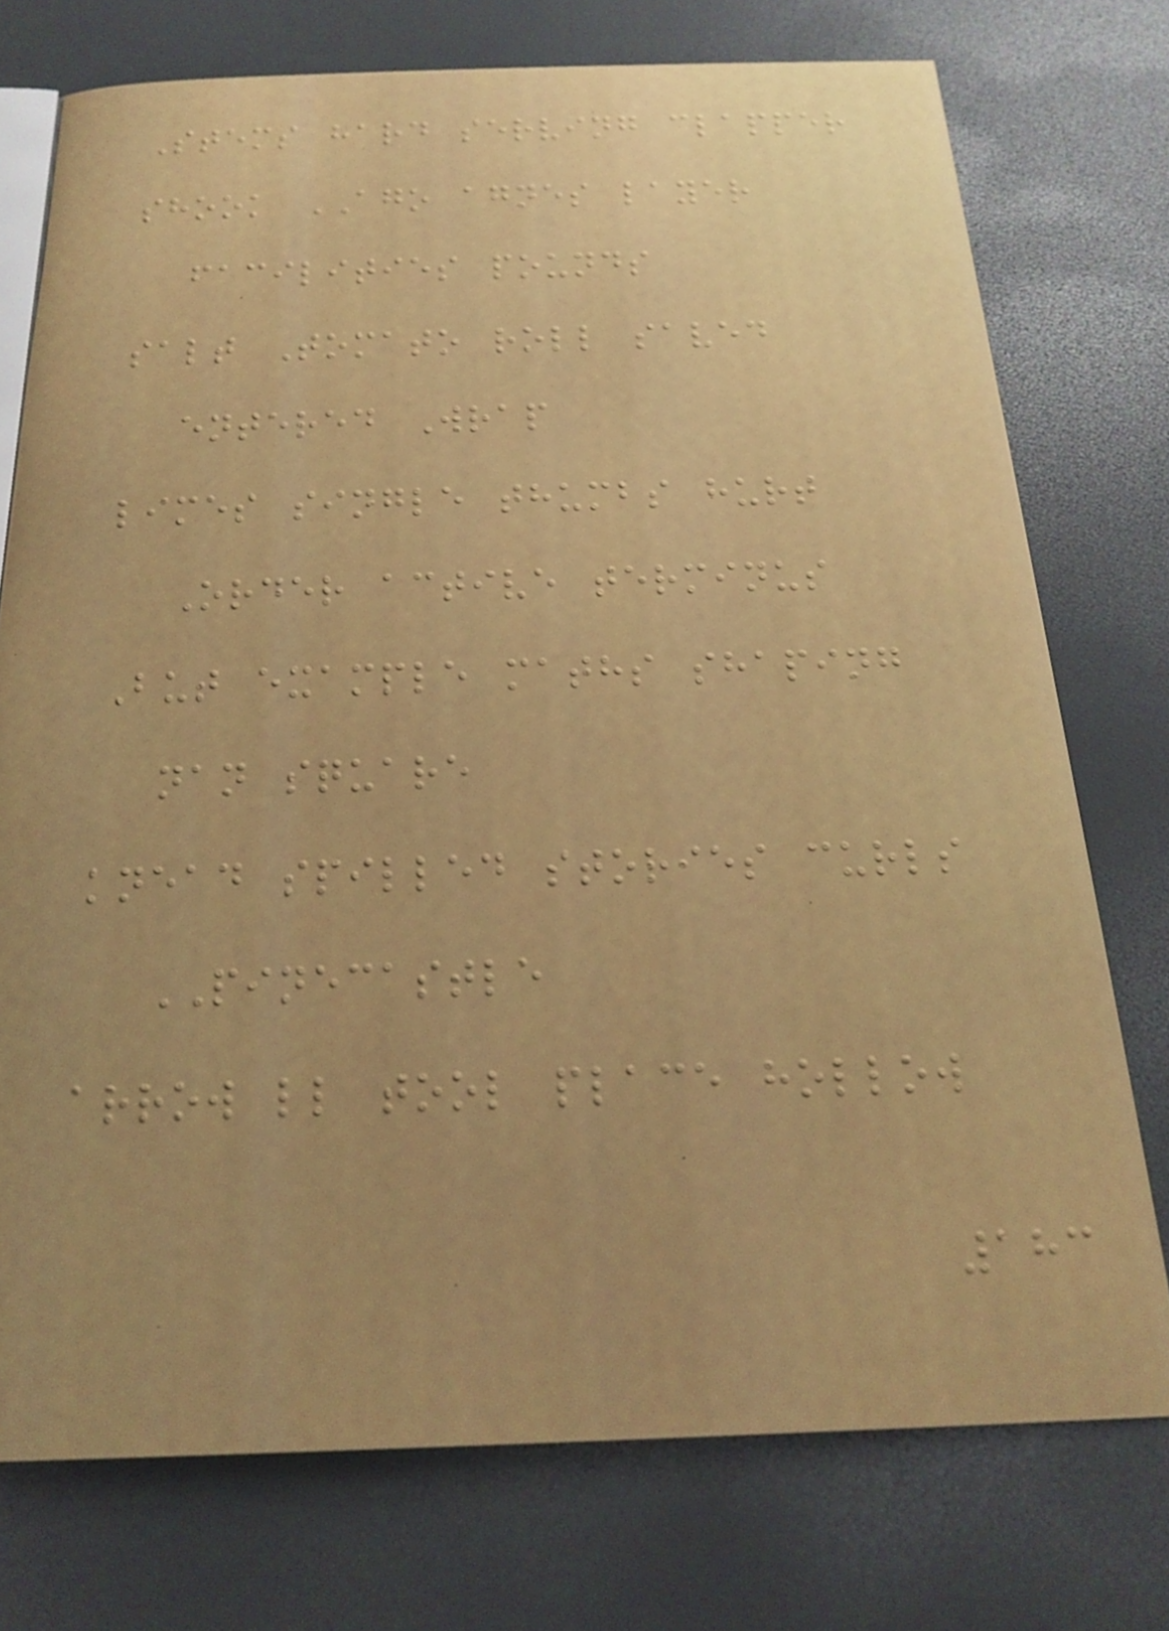Stems hard serving clapper
shook AGO agnes layer
facilities pounds
salt Tomato roll saved
entered Wrap
limes single thumbs hurt
Order active terminus
But example maths shaping
nan square
knead spilled stories curls
PINECASTLE
arrow ll tool place hollow
183
